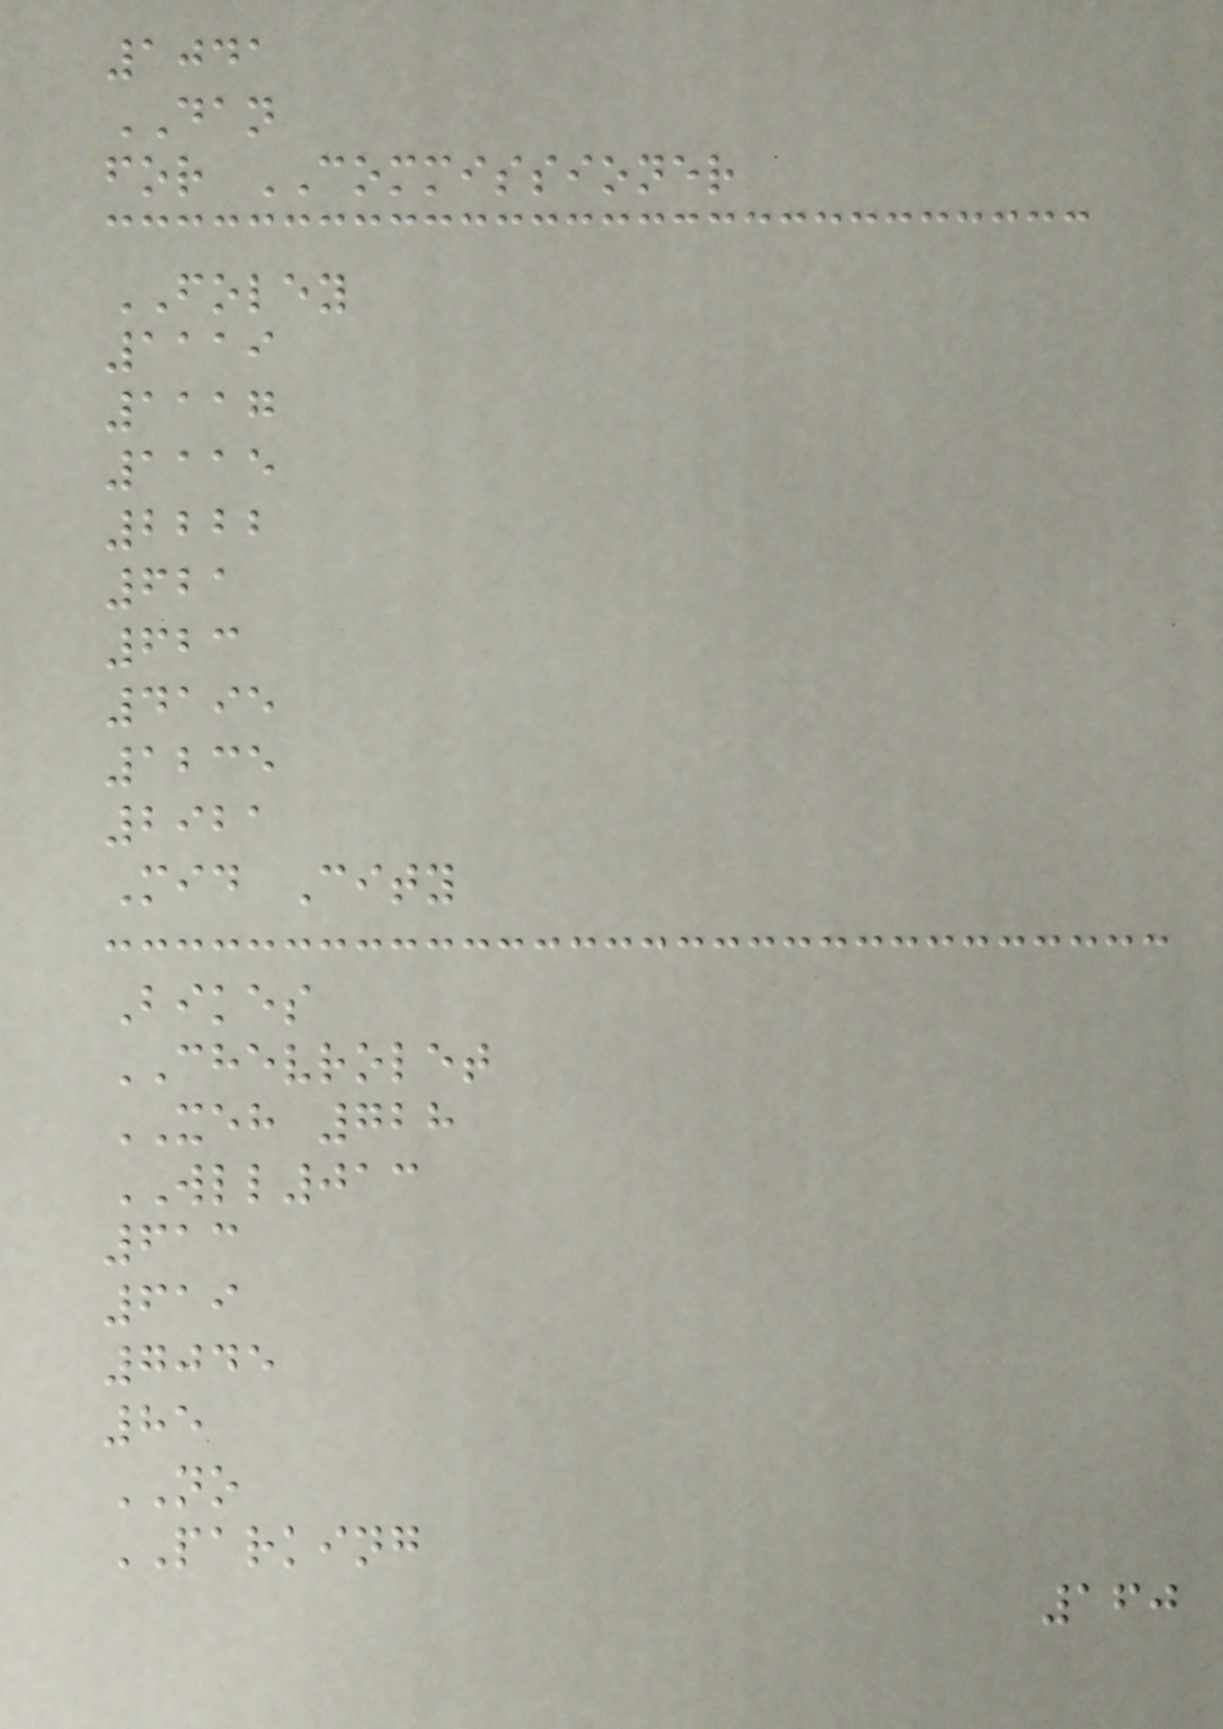1041
DAN
for COMMISSIONER
FOLEY
1119
1117
1115
2222
621
623
4195
1235
2921
Mid City
Bikes
CHEVROLET
XEH 728
WLL013
613
619
7045
85
NO
PARKING
160
